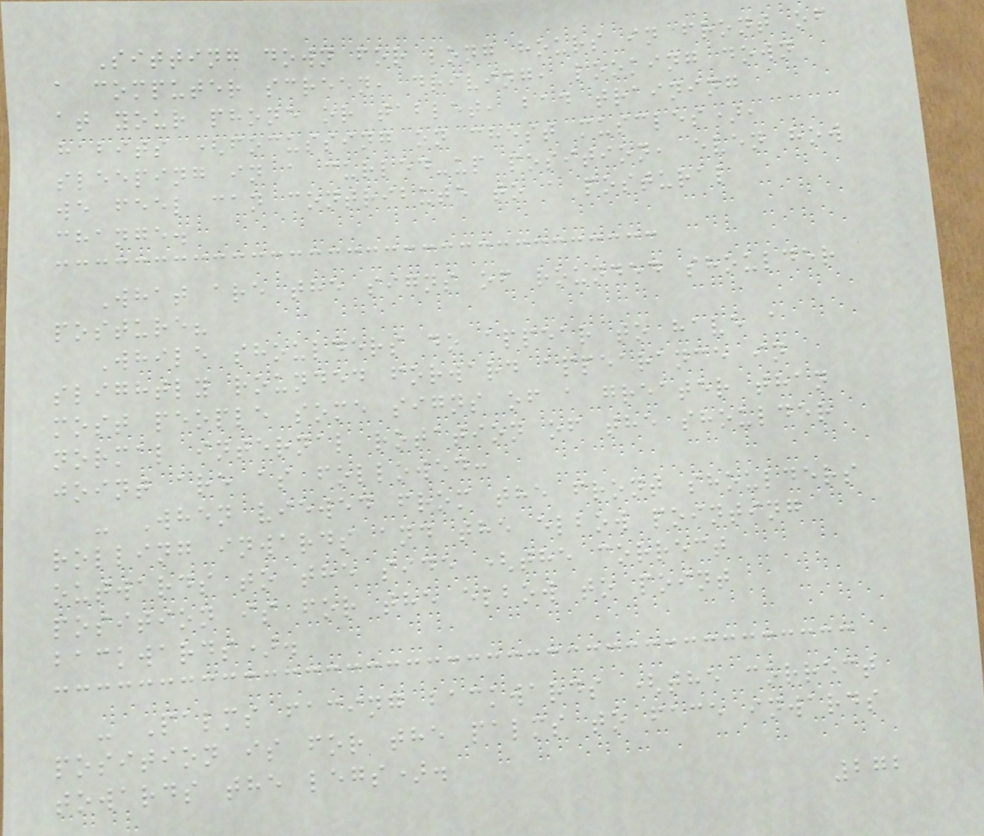Sitting down for long hours in front of
a computer screen, driving, looking down
at your phone or tablet, bad training
habits (focussing on chest muscles),
sleeping in a curled-up position, even how
we feel can contribute to a postural
change.
What are the signs of rounded shoulder
posture?
While shoulders do appear to have a
slightly rounded forward appearance in
most people some signs of a greater than
normal internal rotation of the shoulder
joint are as followed:
- When viewed from the front shoulders
rolling inwards and the elbow pointing
outwards to the side (the correct
position is for the elbow to point
backwards).
- Palms facing backwards (the correct
position is for the palms to face inwards
towards the legs).
272
